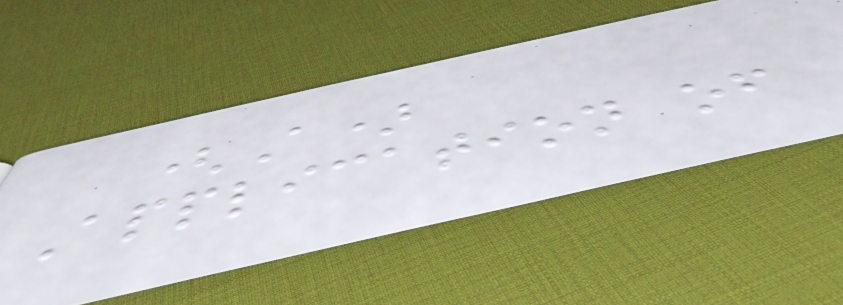(A)
Application of
